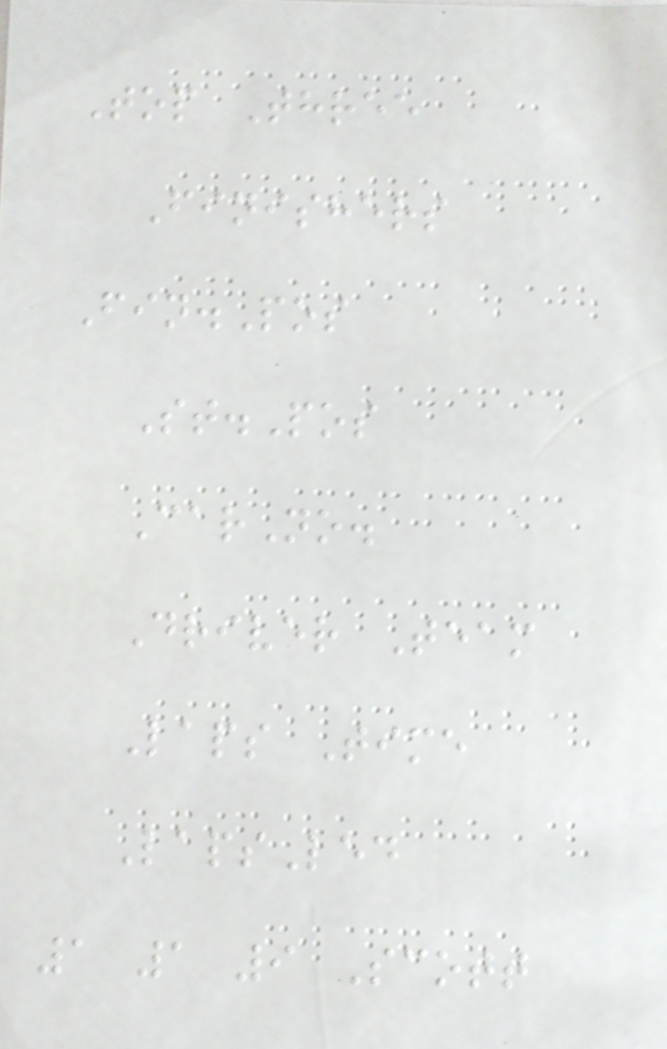Top Three
Finishers
Fin.Pos
St.Pos
CarNo.
Driver Team
Laps Time
LapsLed
1 1 9 Scott
